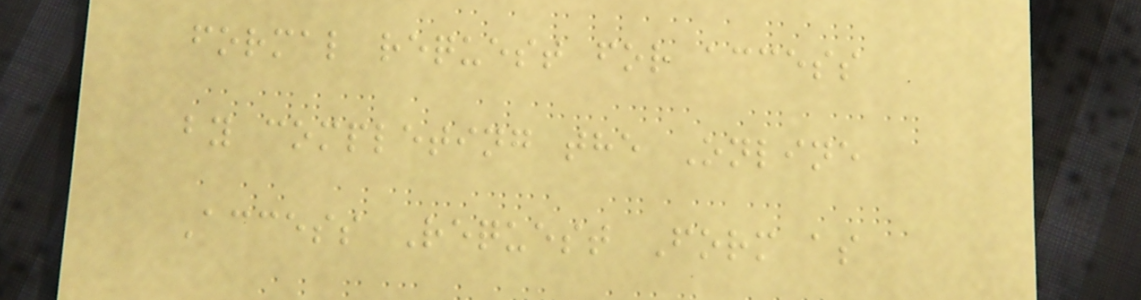formal request for access
by completing the Online
Access Request Form as
